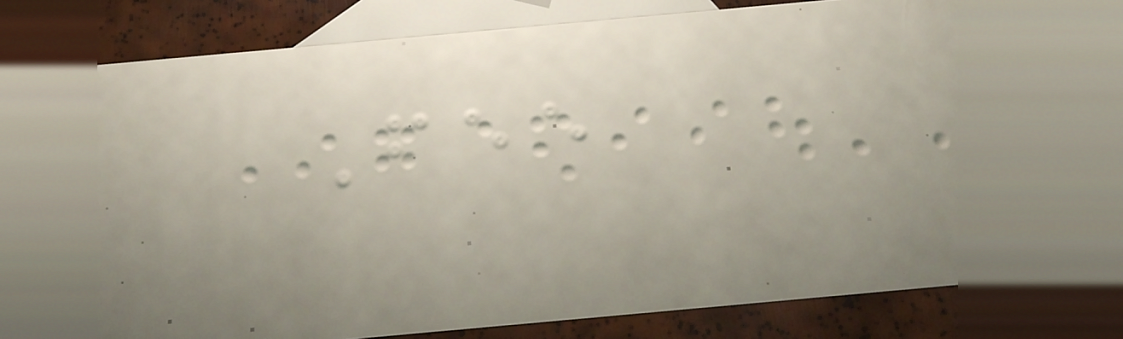Fee
